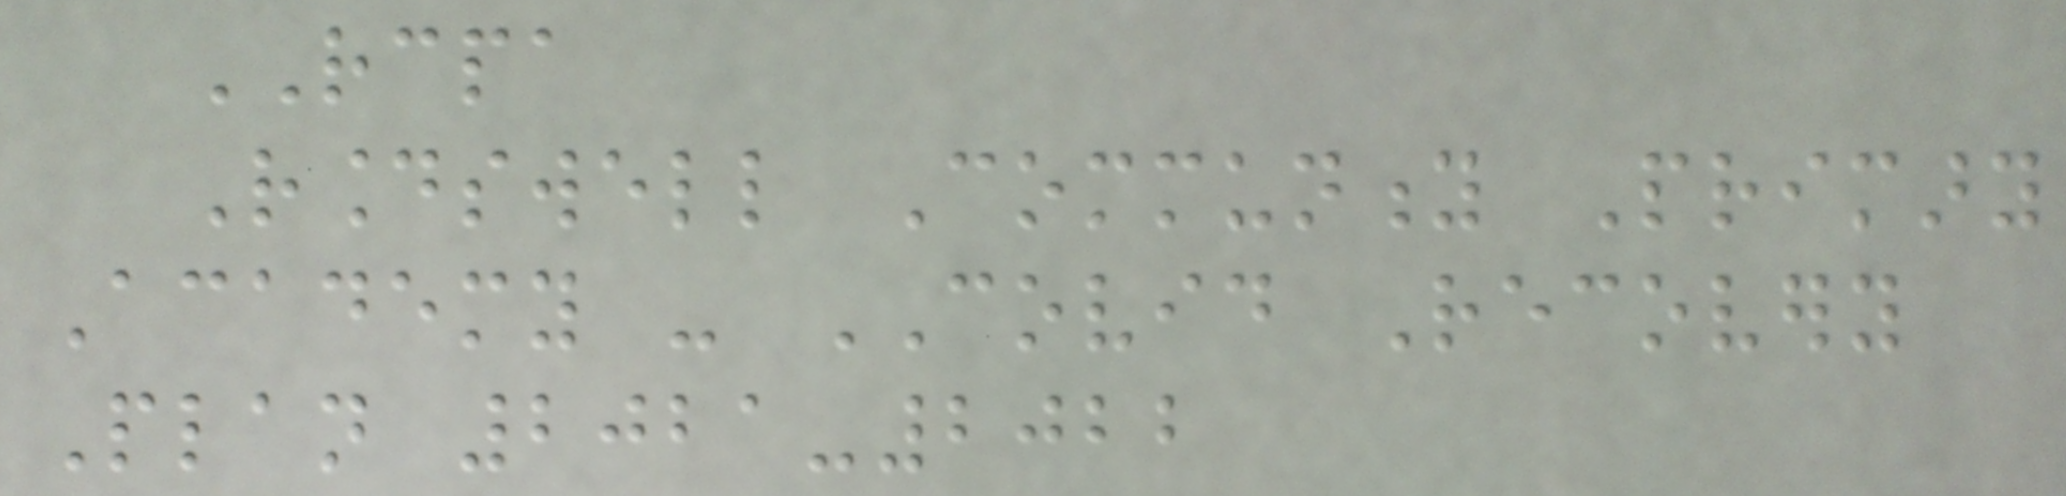RCPA
Roundswell Community Primary
Academy - COVID Recovery
Plan 2021-2022
